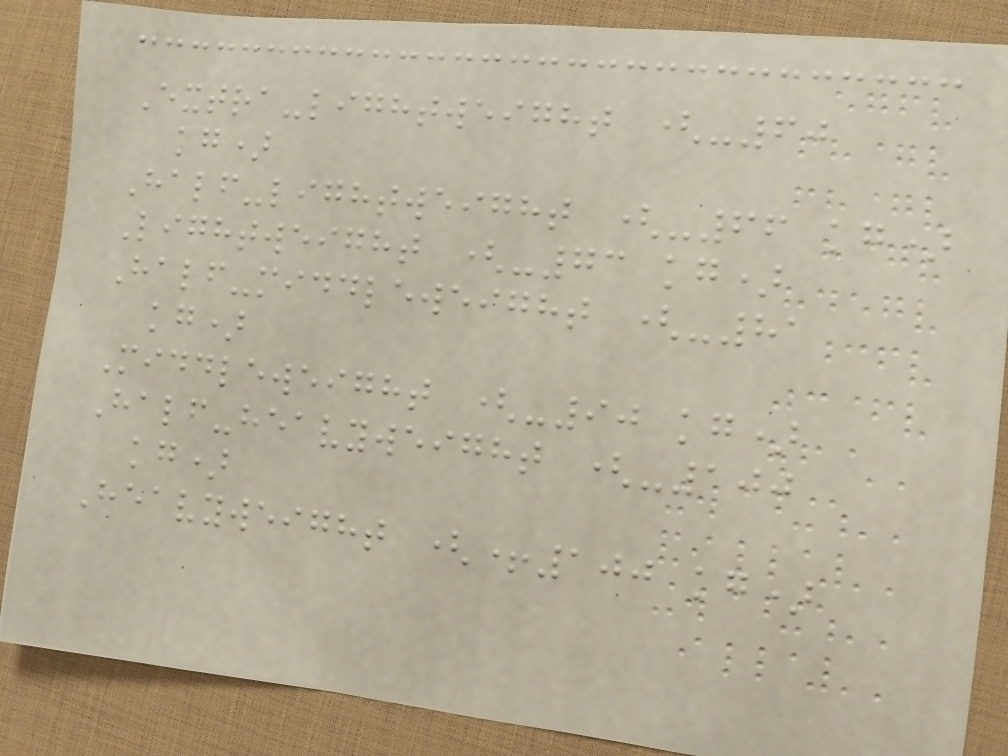Extra-lightweight (-60
kg)
Half-lightweight (-66 kg)
Lightweight (-73 kg)
Half-middleweight (-81
kg)
Middleweight (-90 kg)
Half-heavyweight (-100
kg)
Heavyweight (+100 kg)
